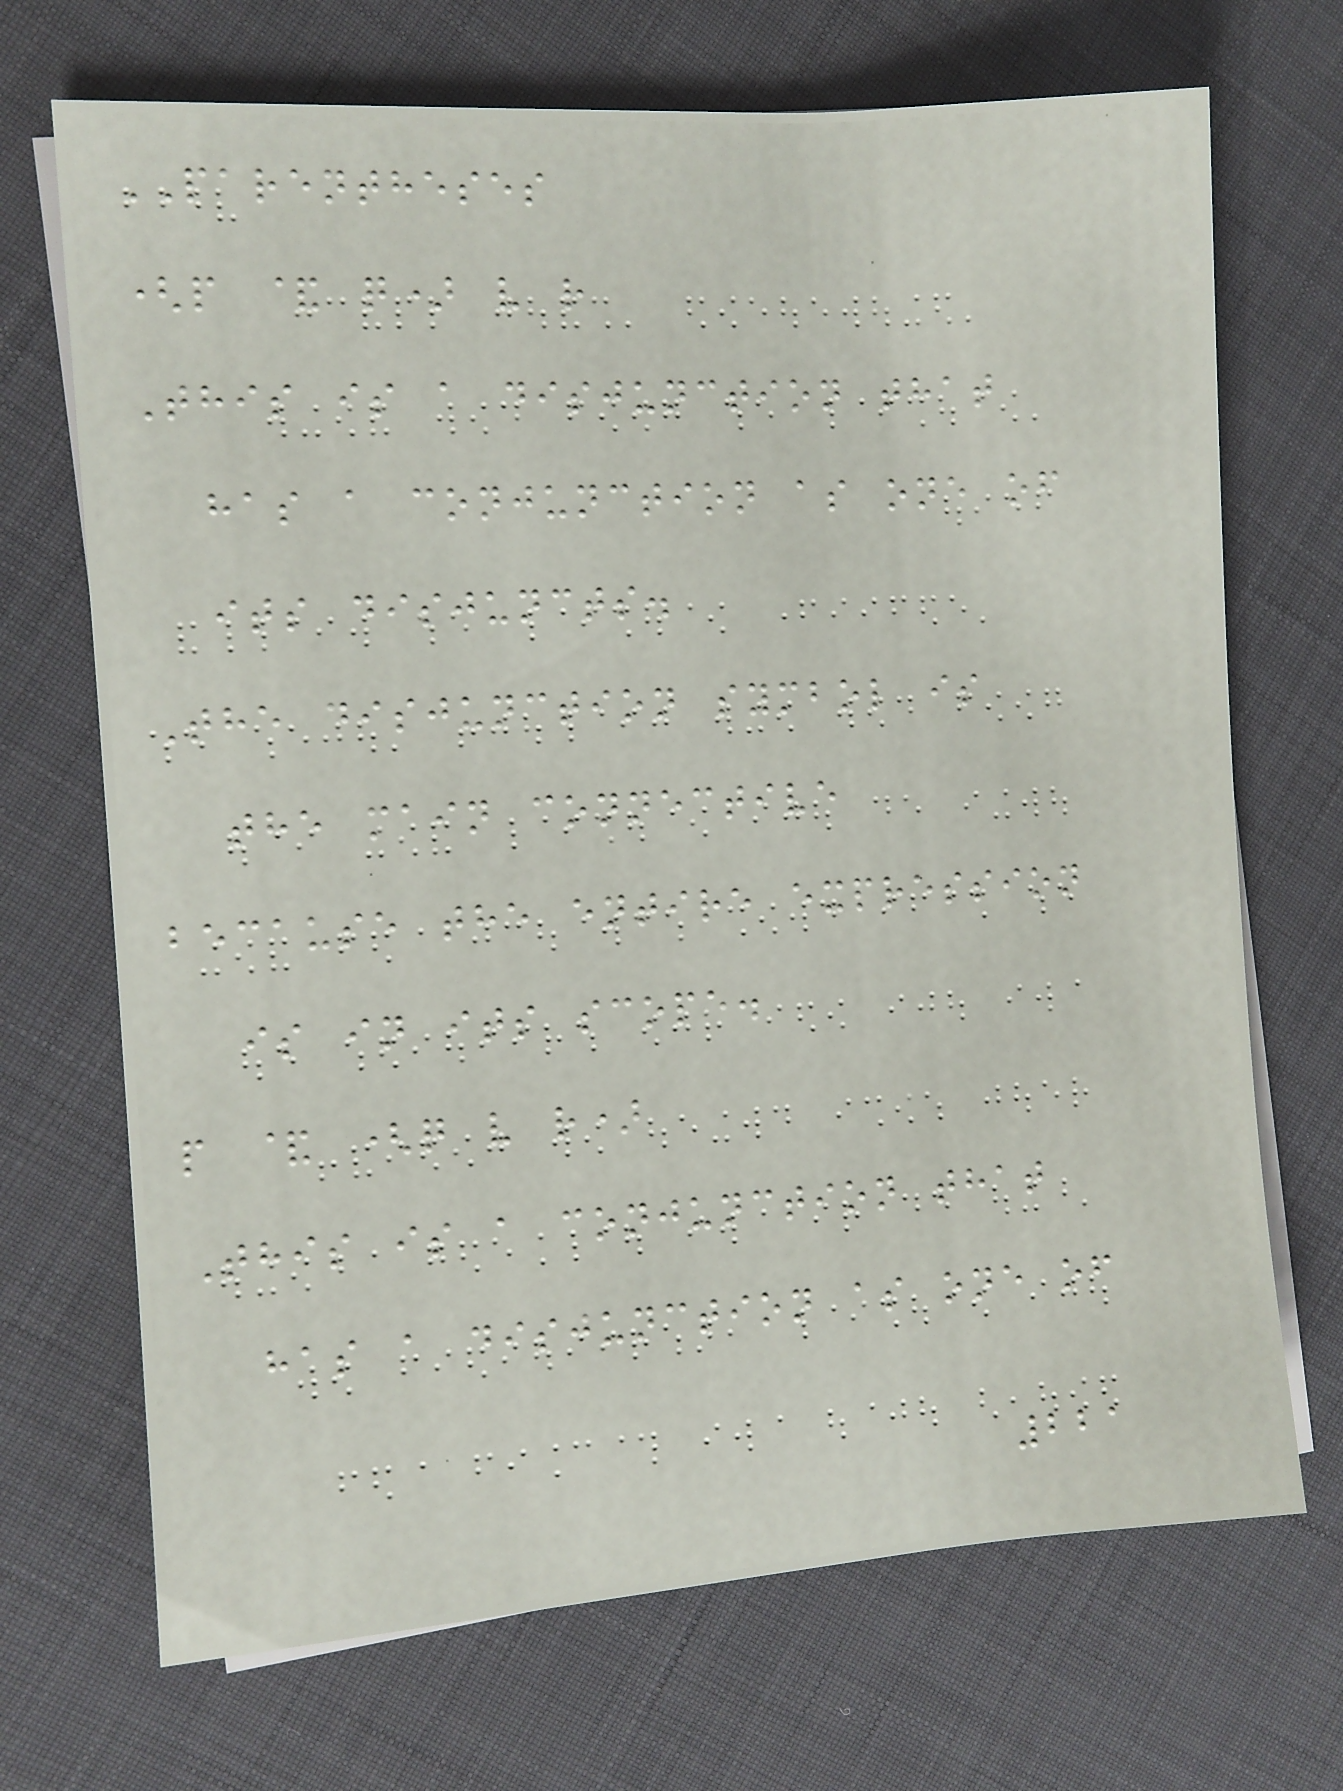PARENTHESES
(p & q) v r
This is a disjunction that
has a conjunction as one of
its disjuncts.
The disjunction symbol is
the main connective
because the entire expression
is in its scope.
p & (q v r)
This is a conjunction that
has a disjunction as one of
221
